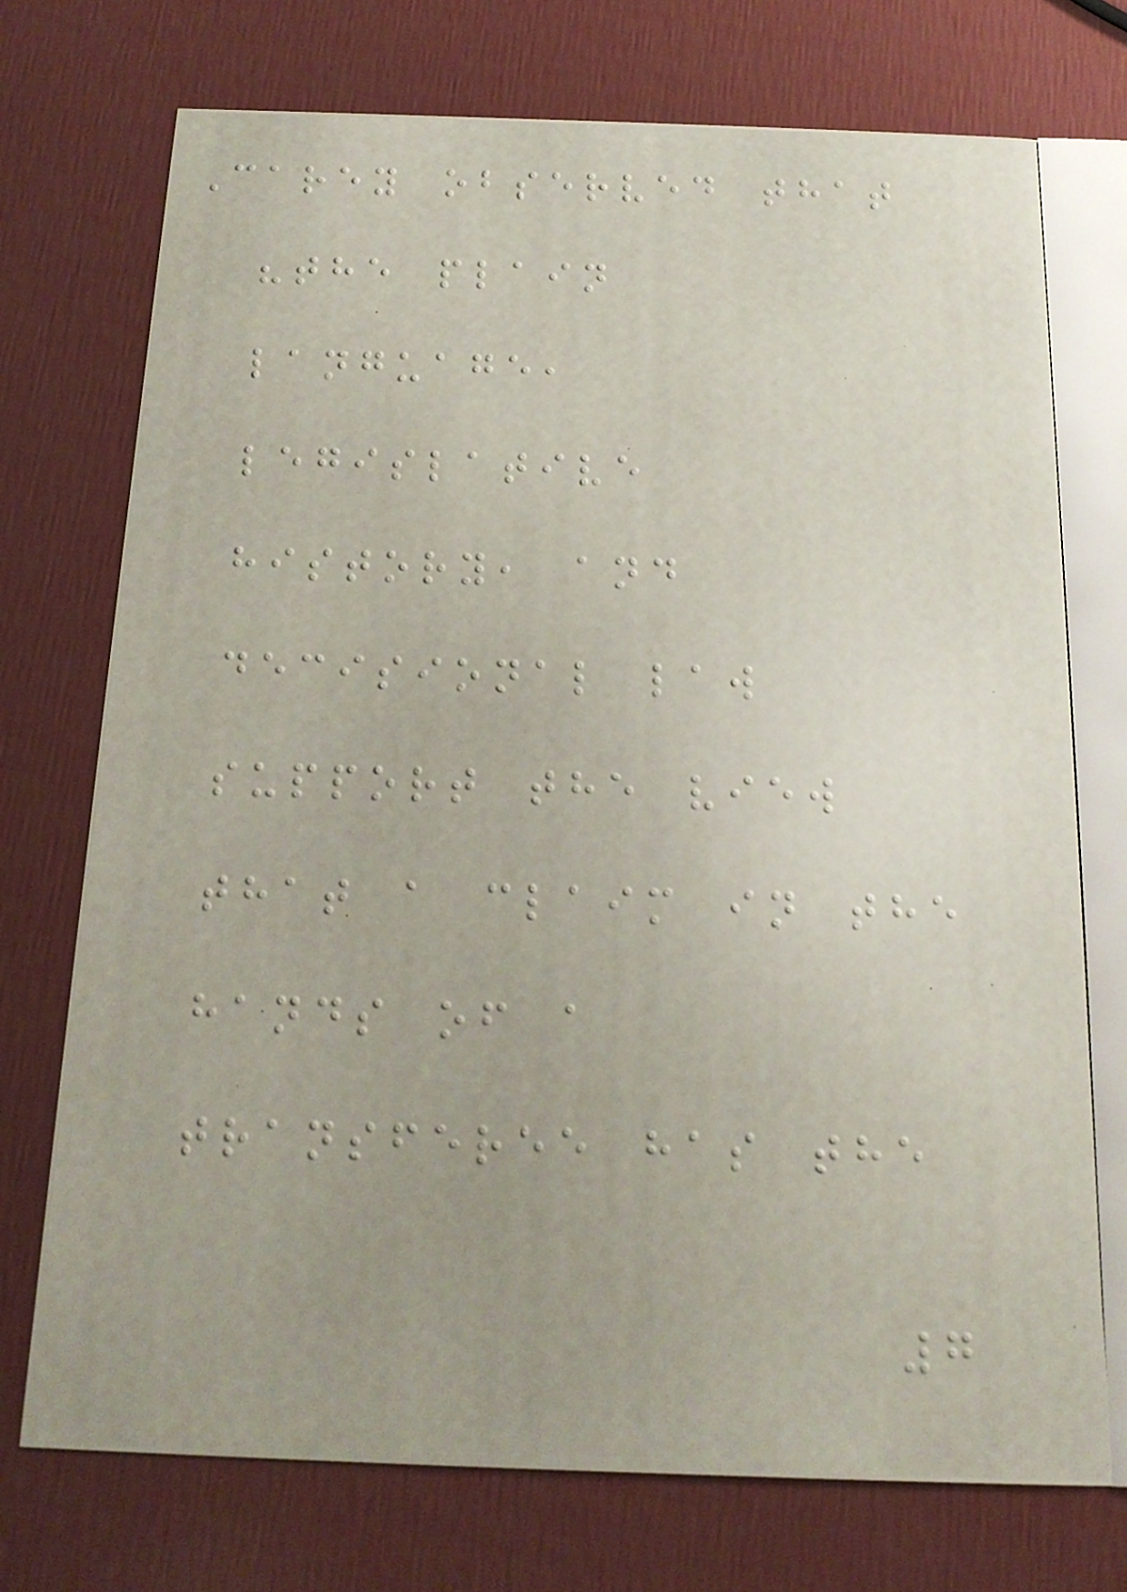Carey observed that
"the plain
language,
legislative
history, and
decisional law
support the view
that a claim in the
hands of a
transferee has the
7
